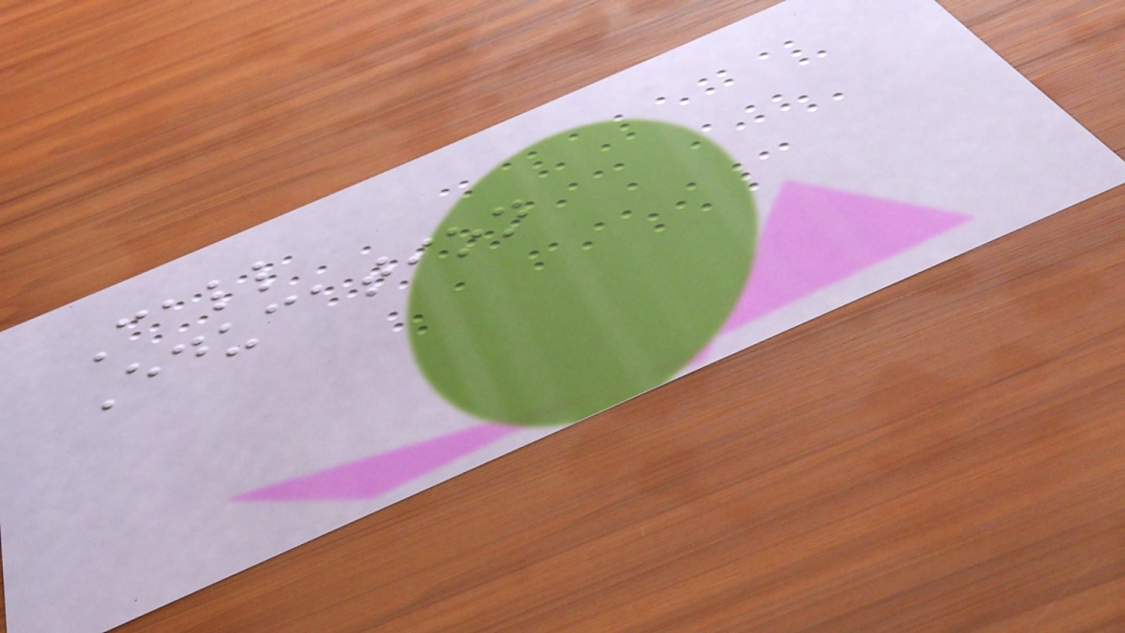Call
Education
